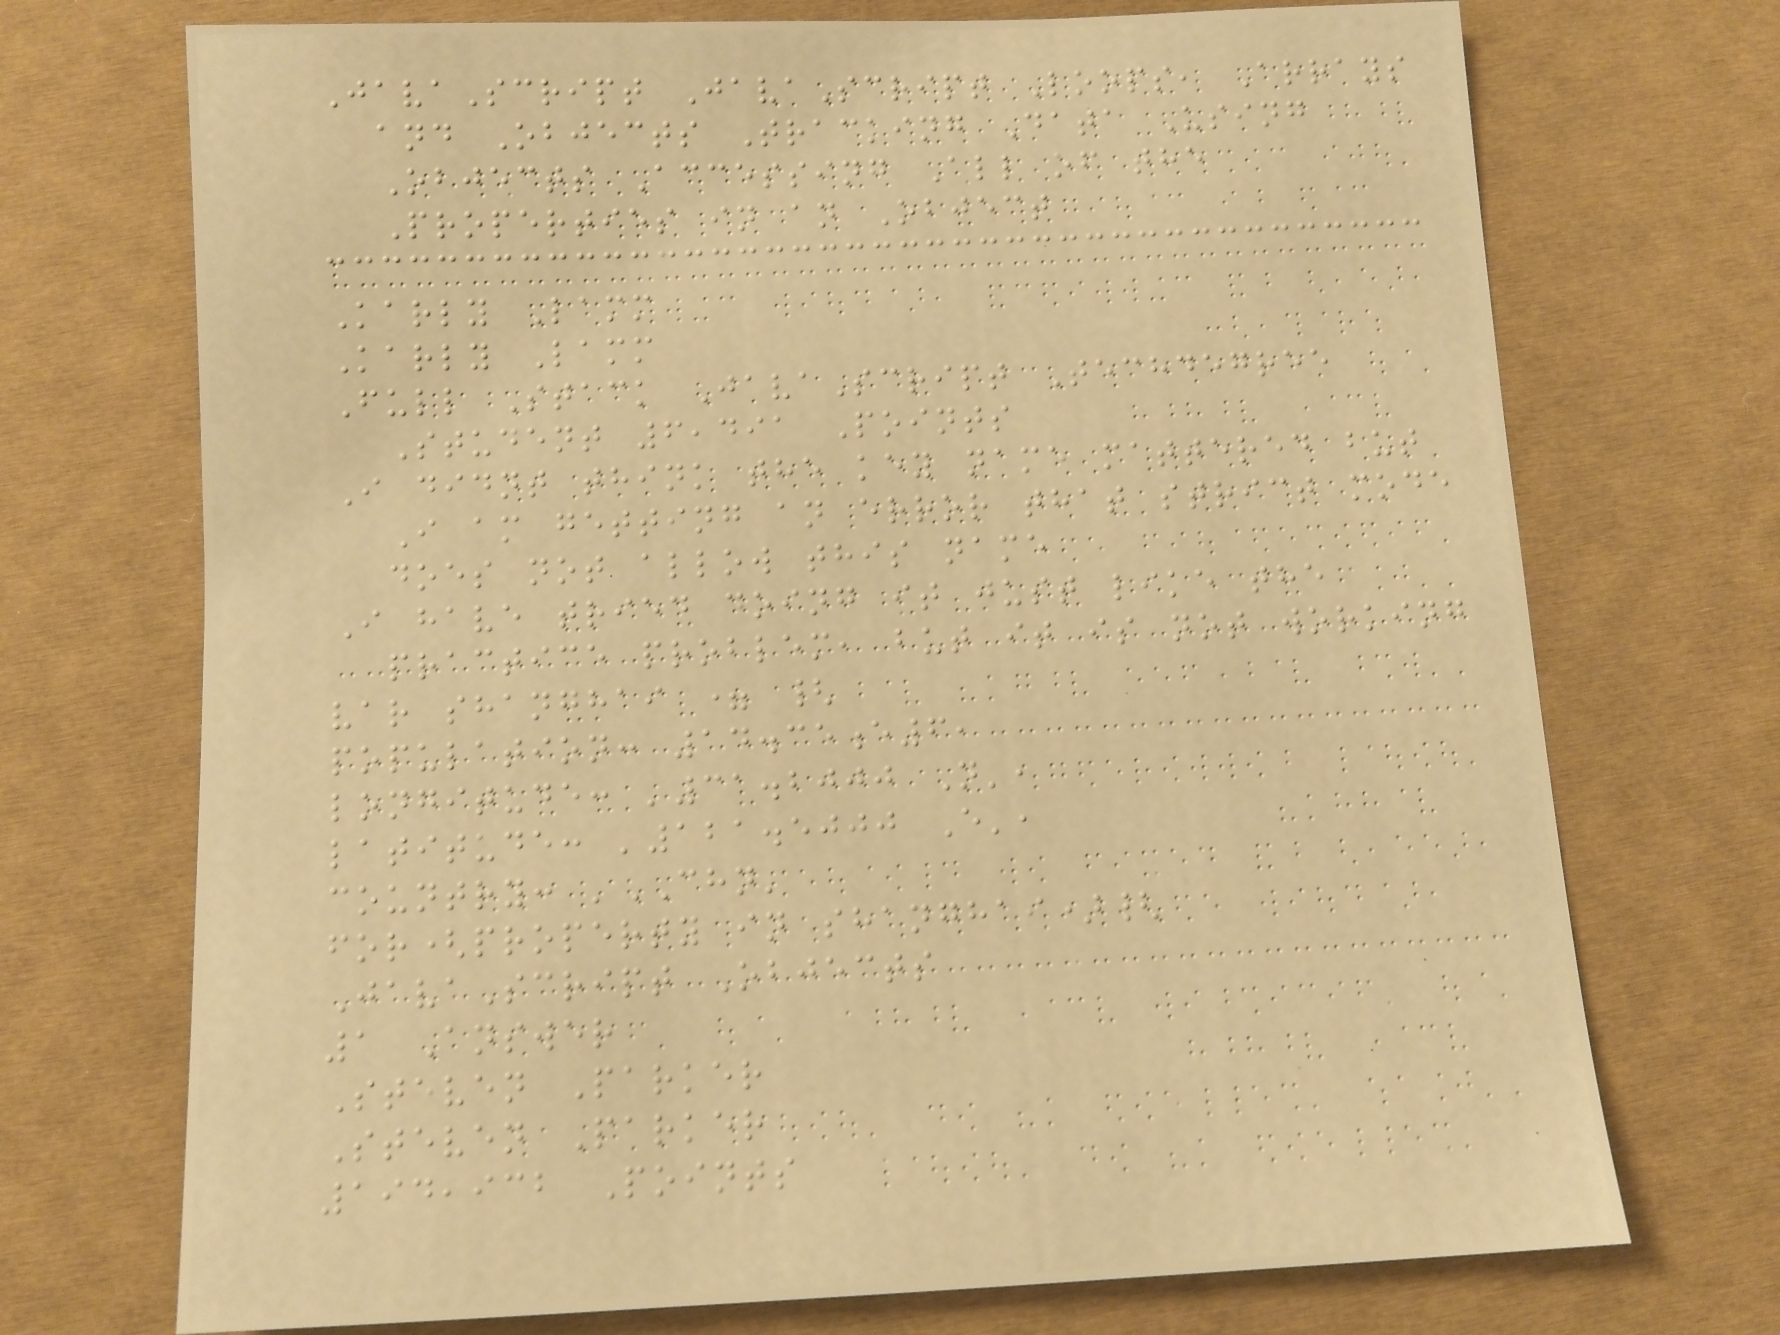JavaScript JavaScript Loops, Arrays
and Objects Tracking Data Using
Objects Accessing All of the
Properties in an Object
Karly Lamm
Karly Lamm
Full Stack JavaScript Techdegree
Student 6,491 Points
I didnt think the key name mattered but
I am getting an error that strict mode
does not allow this name
I have tried doing it just like the
practice problem, but it is not working
var shanghai = {
population: 14.35e6,
longitude: '31.2000 N',
latitude: '121.5000 E',
country: 'CHN'
for(property in shanghai){
JavaScript Objects
1 Answer
Steven Parker
Steven Parker
194,932 Points
